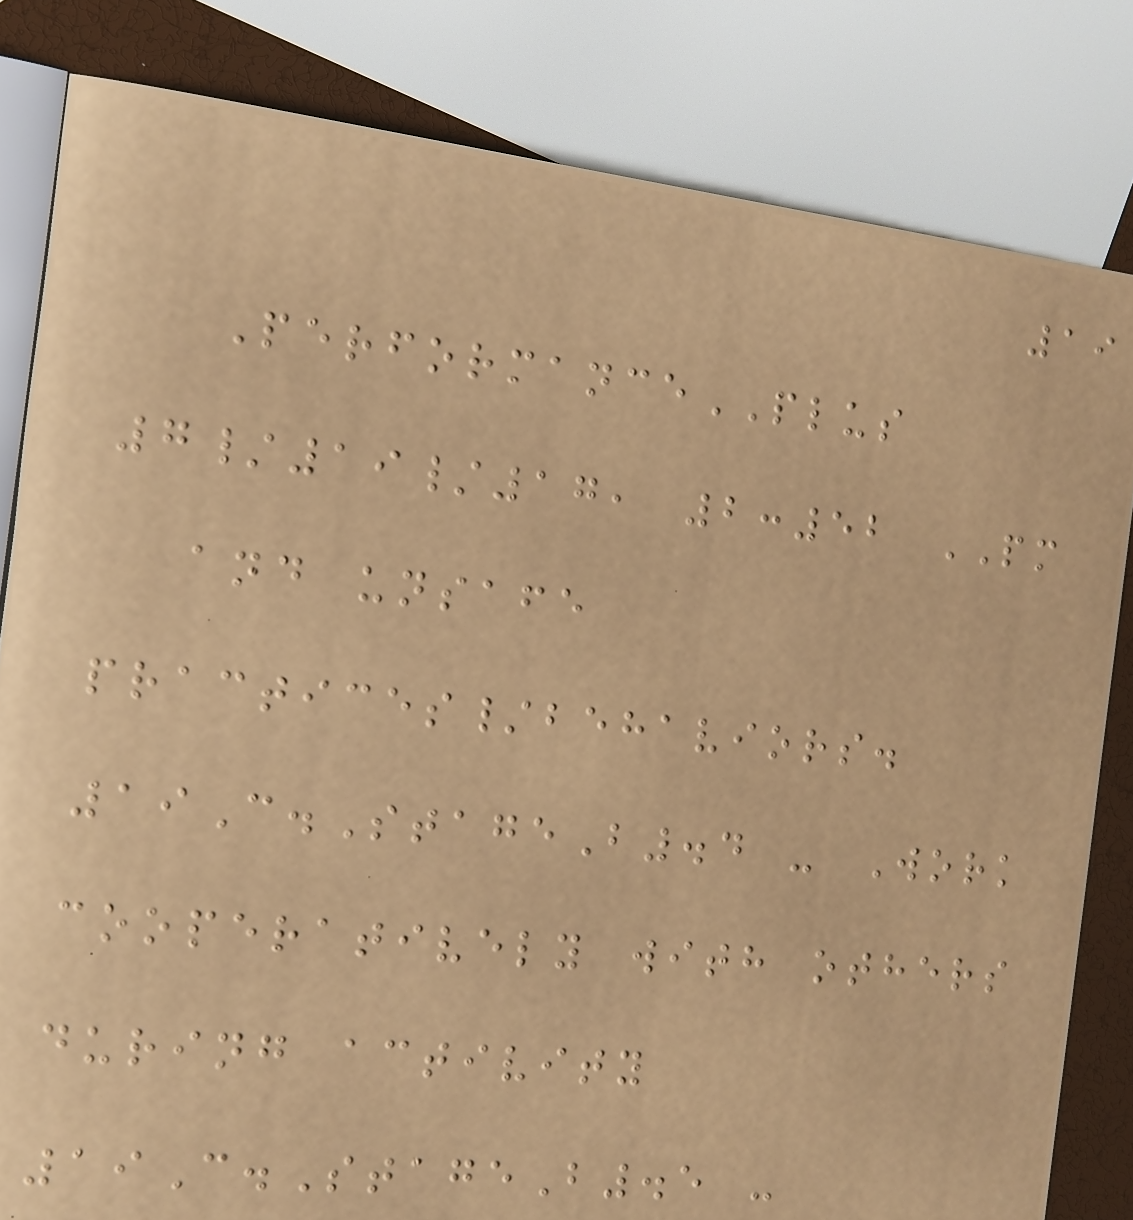19
PerformancePLUS
7/19/17, 2:52 PM
and unsafe
practices/behaviors.
19C.StageB.4 - Work
cooperatively with others
during activity
19C.StageB.5 -
